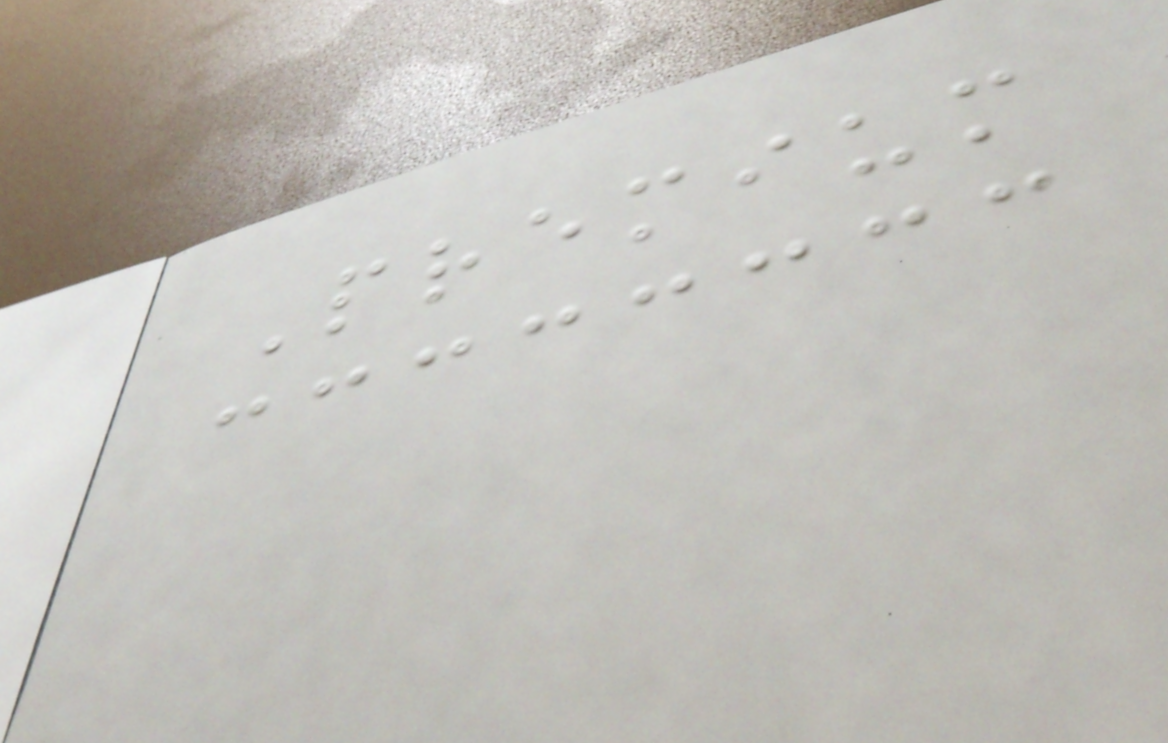Premium
